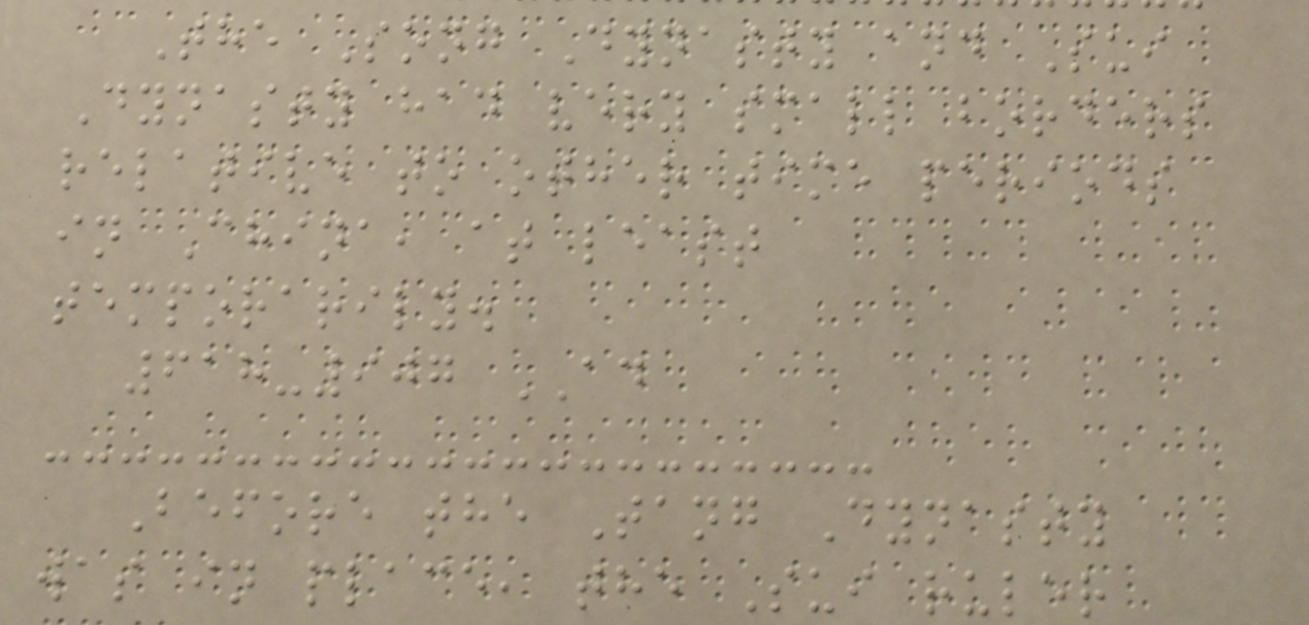The Song Dynasty and Sui
Dynasty had very small borders
relative to other time periods
in China, at least
temporarily.
618-907 AD
Before the Tang Dynasty
was in place, the Sui ruler
